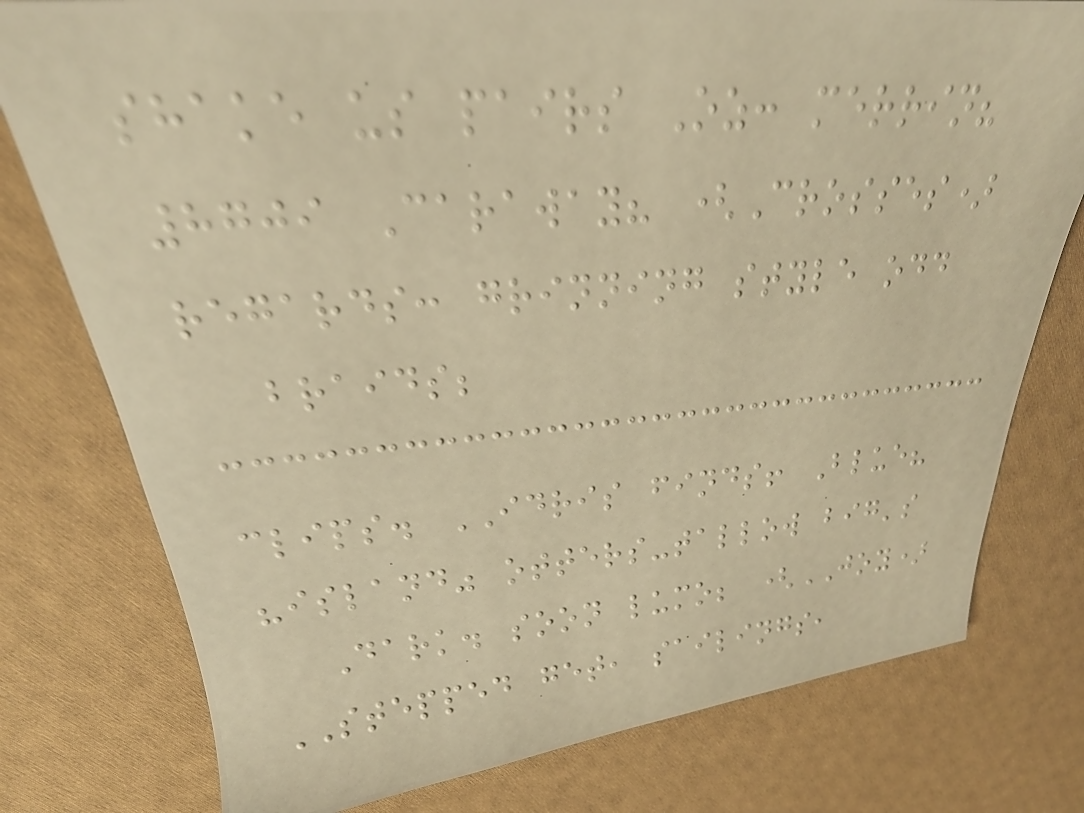shake us pairs Oz: merrin?
8709 Caraway? (Crosses)
regards: grinning style odd
braids;
clips. IDRIS finds! Blue?
"island" otters-tallow big's
Dark. soon lumo; (JOY)
STEPPED get, sailings,
